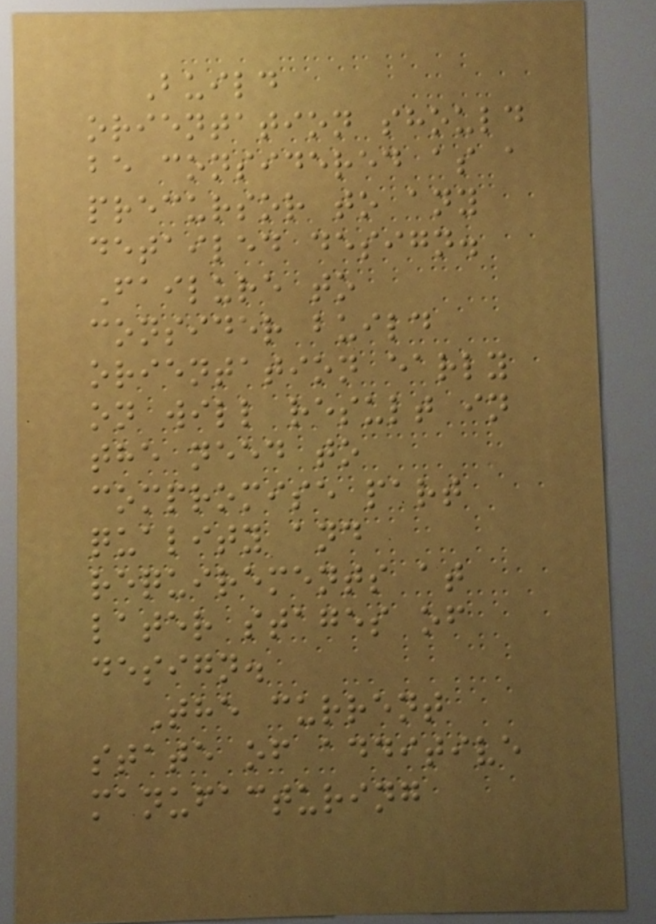Build
orientation should
be considered as a
precursor to any
detailed design.
Failure to
consider build
orientation early
on will result in
the need to
compromise part
quality and
requirements at
later stages of
design.
The current
state of additive
manufacturing
